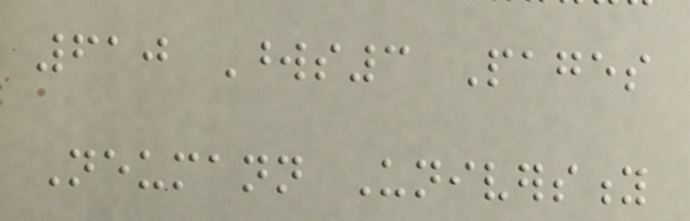610 Words3 Pages
Neumann University
